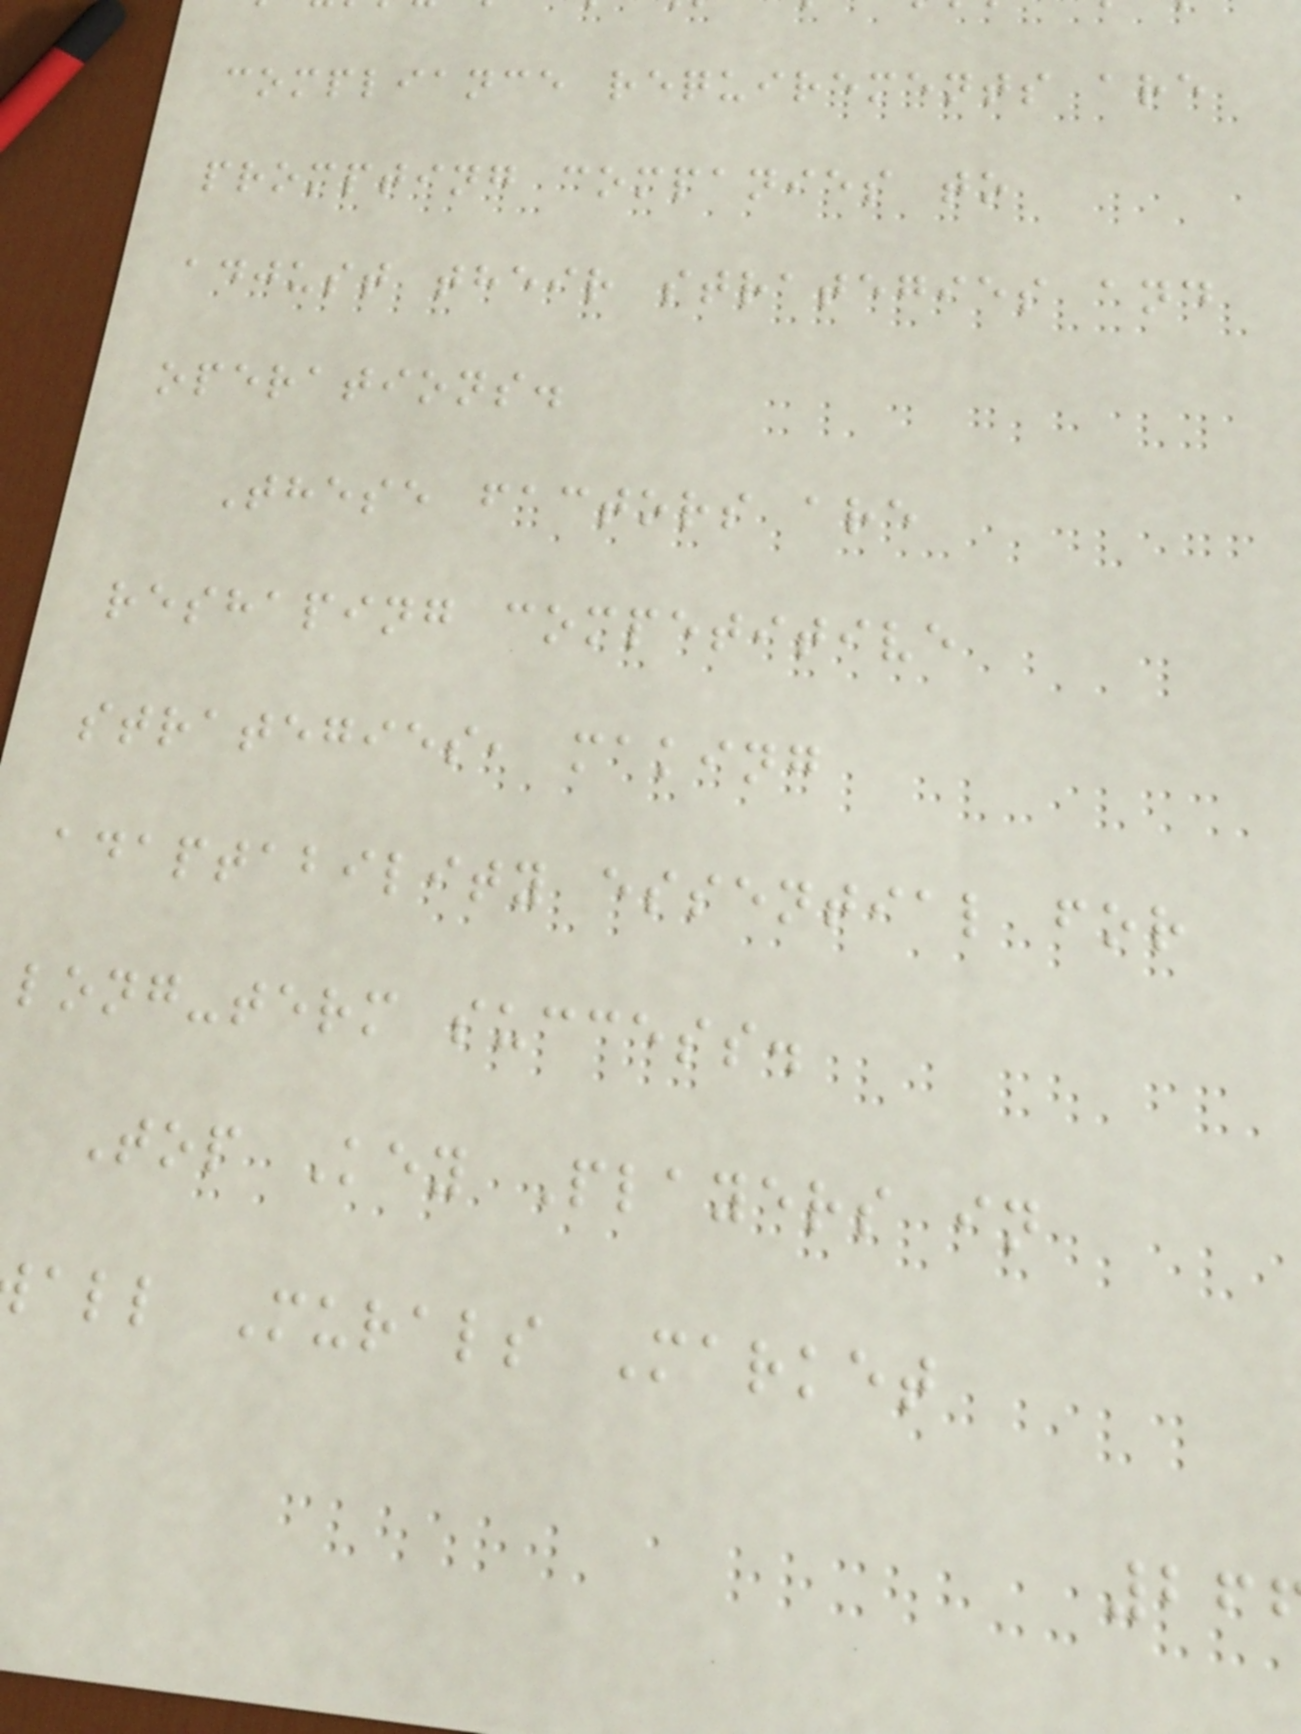compliance requirements are
prompting companies to
adjust their strategies and
operations.
These factors are
reshaping competitive
strategies, making
adaptability essential for
long-term success.
Top Key Players in
all Murals Market
